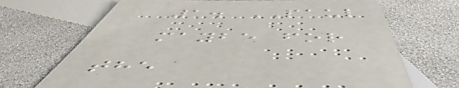1. PAUL
maybe for
the
